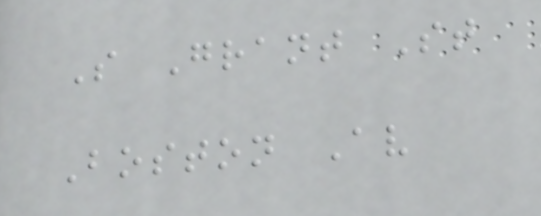S Grant St
Boston Av
